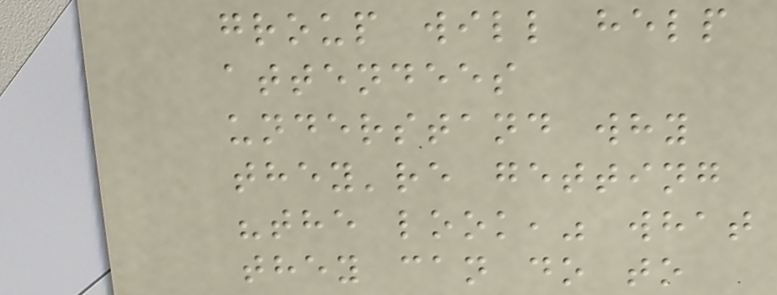group will help
attendees
understand why
they're getting
"the look," what
they can do to
